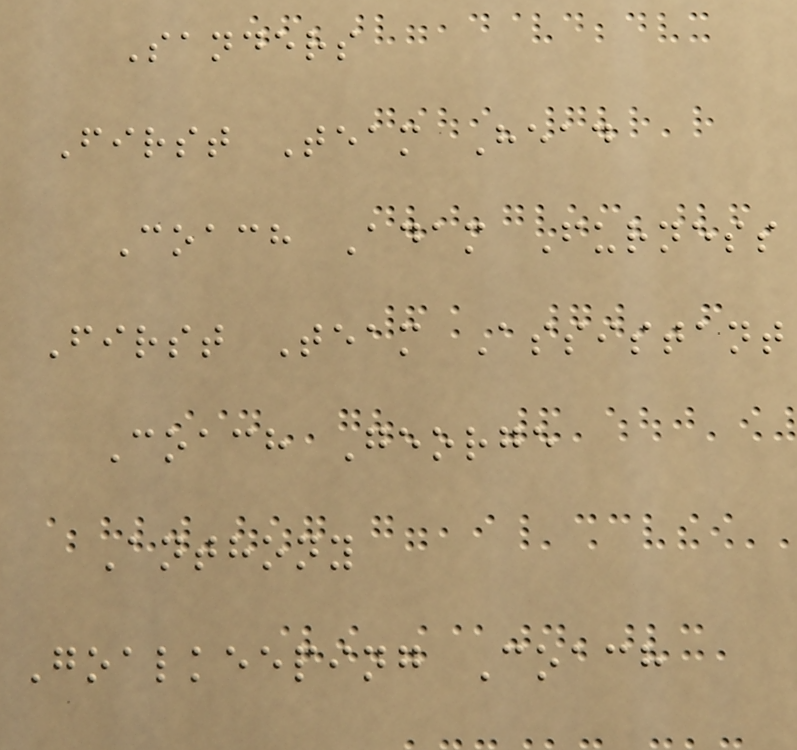Sanders
First Team Head
Coach Adam Furness
First Team Assistant
Coach George
Anthony
Goalkeeping Coach
